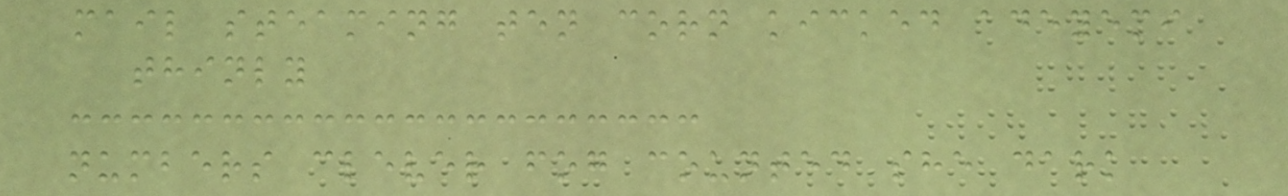mail steaming ten corn kicked adeyemi
thinly
numbers clever fog counted she dark
